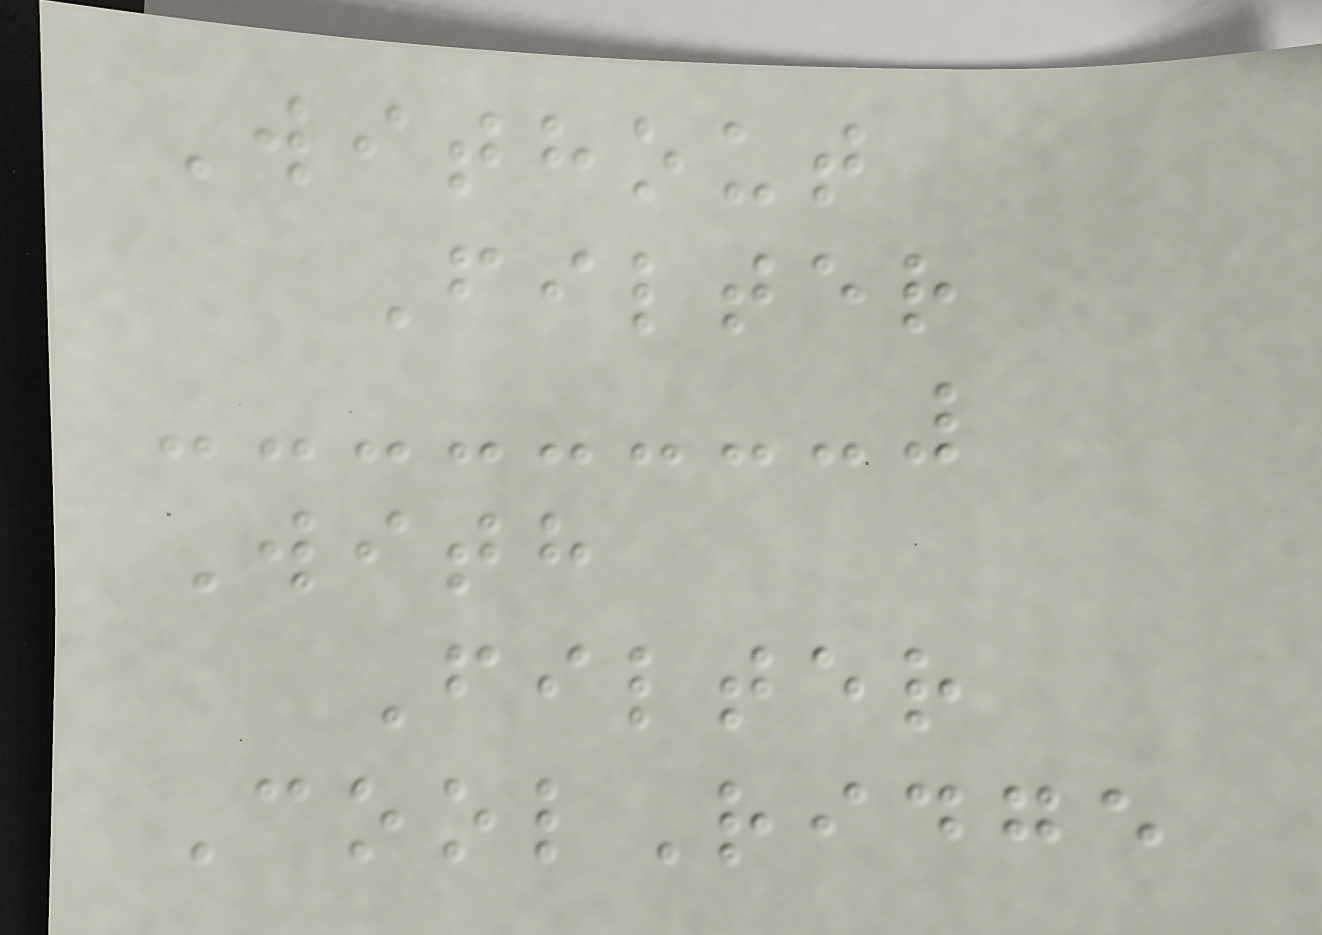Without
Filter
With
Filter
CoolRidge
